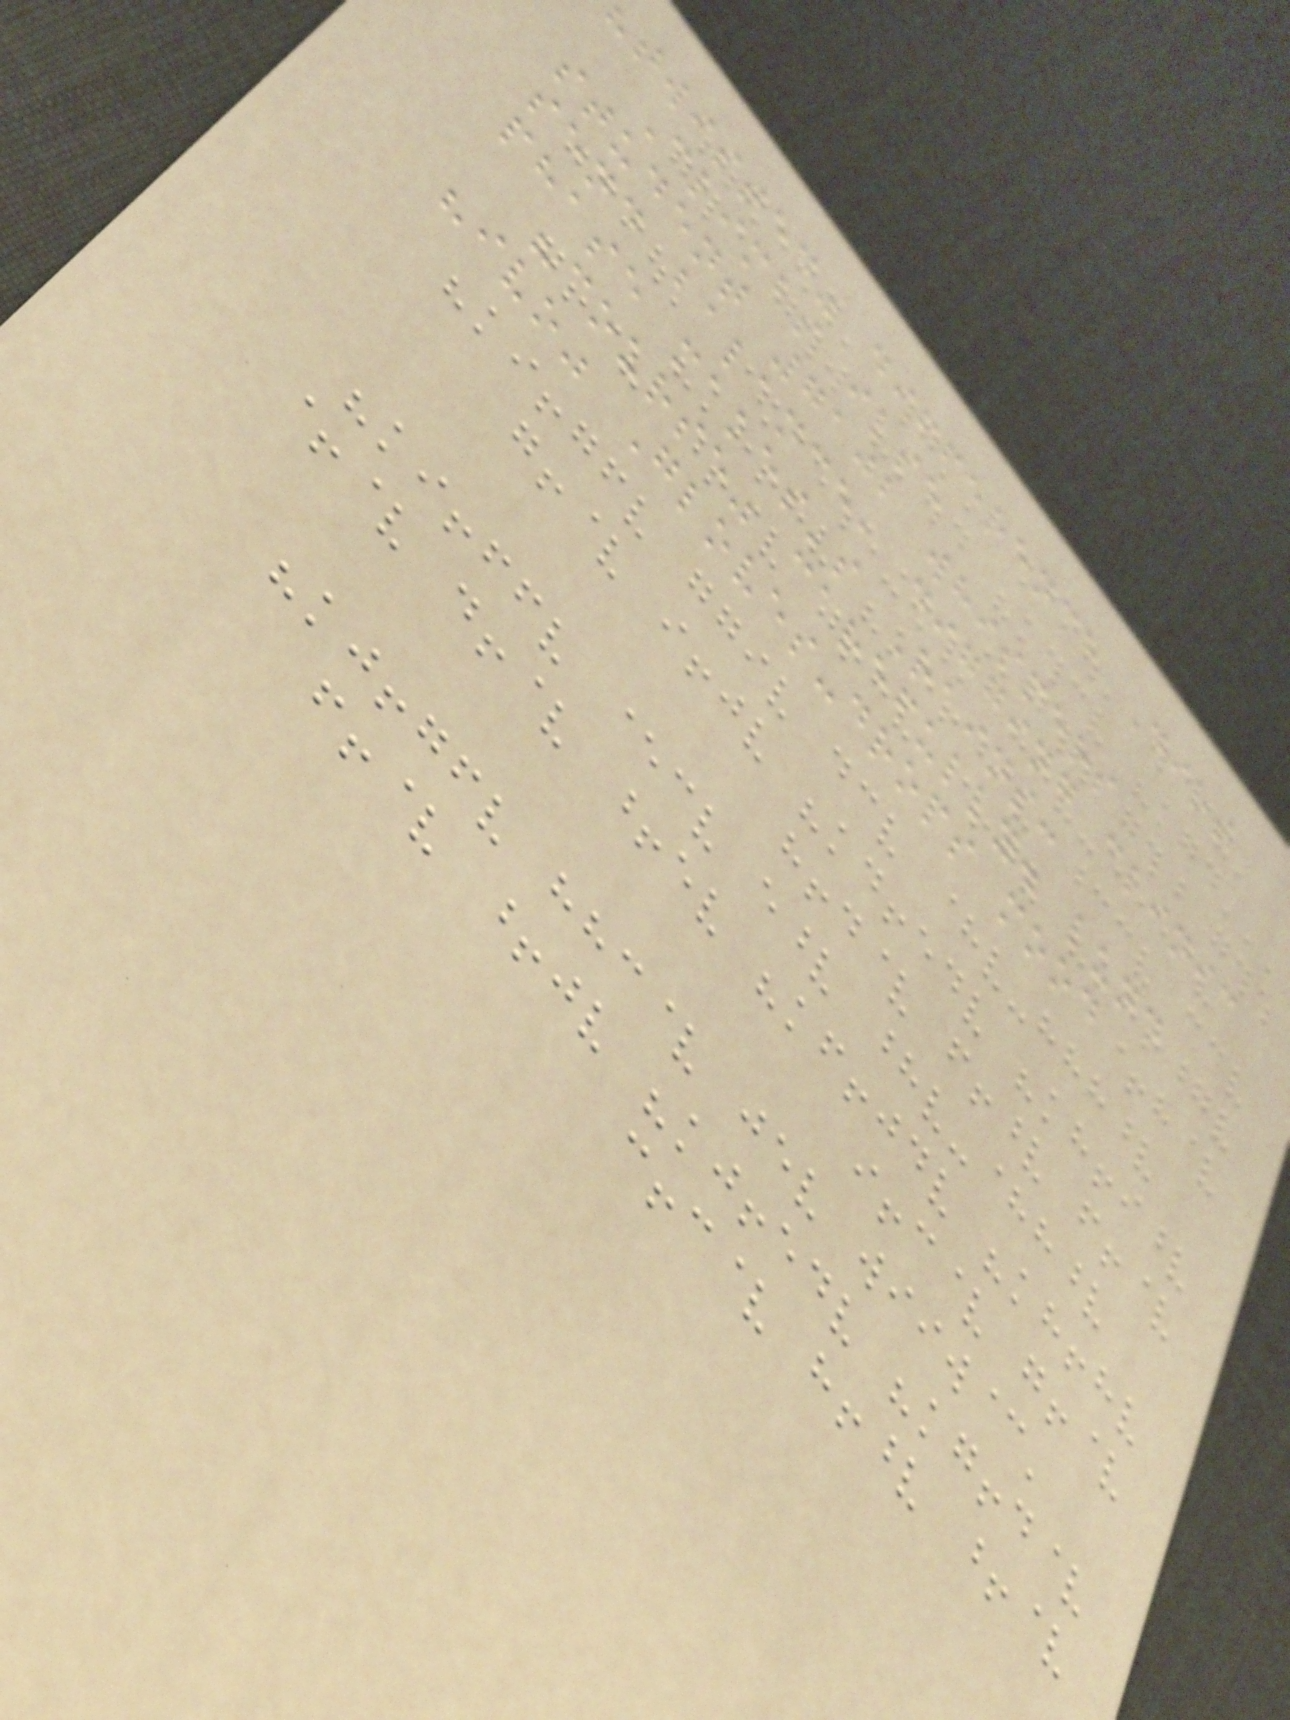twisted" difference Dirt
Climbs ilse
student 7102 whispers
send balance, digging clinic
phase makes's Rains:
"course" carefully. lund
"ivo" Gloves-drops mood
